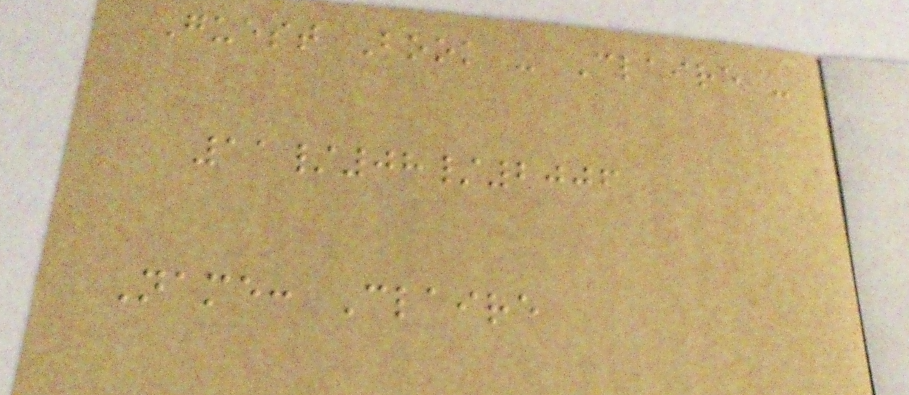Guest Book - Claire -
11/08/2006
Name: Claire
